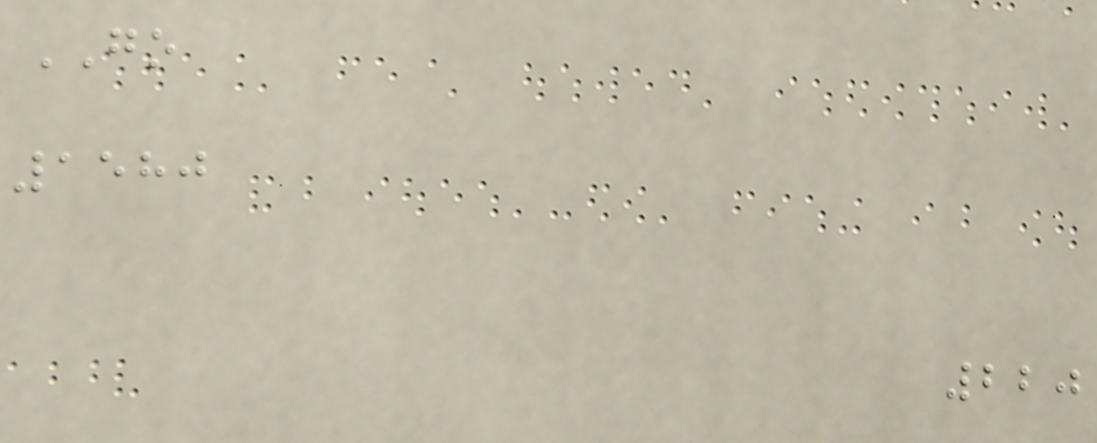GO
1580
220
